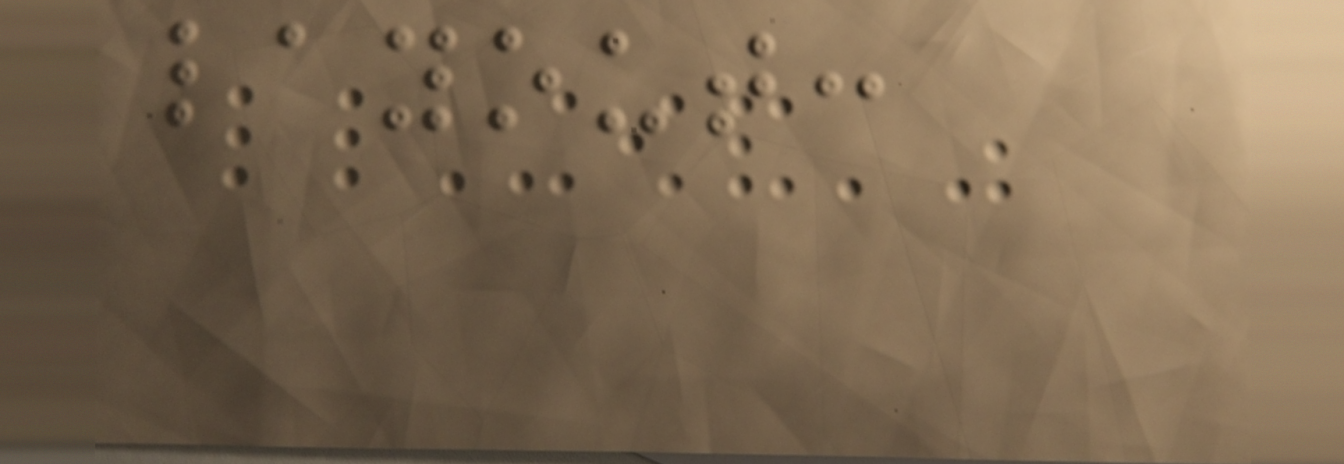layout:
